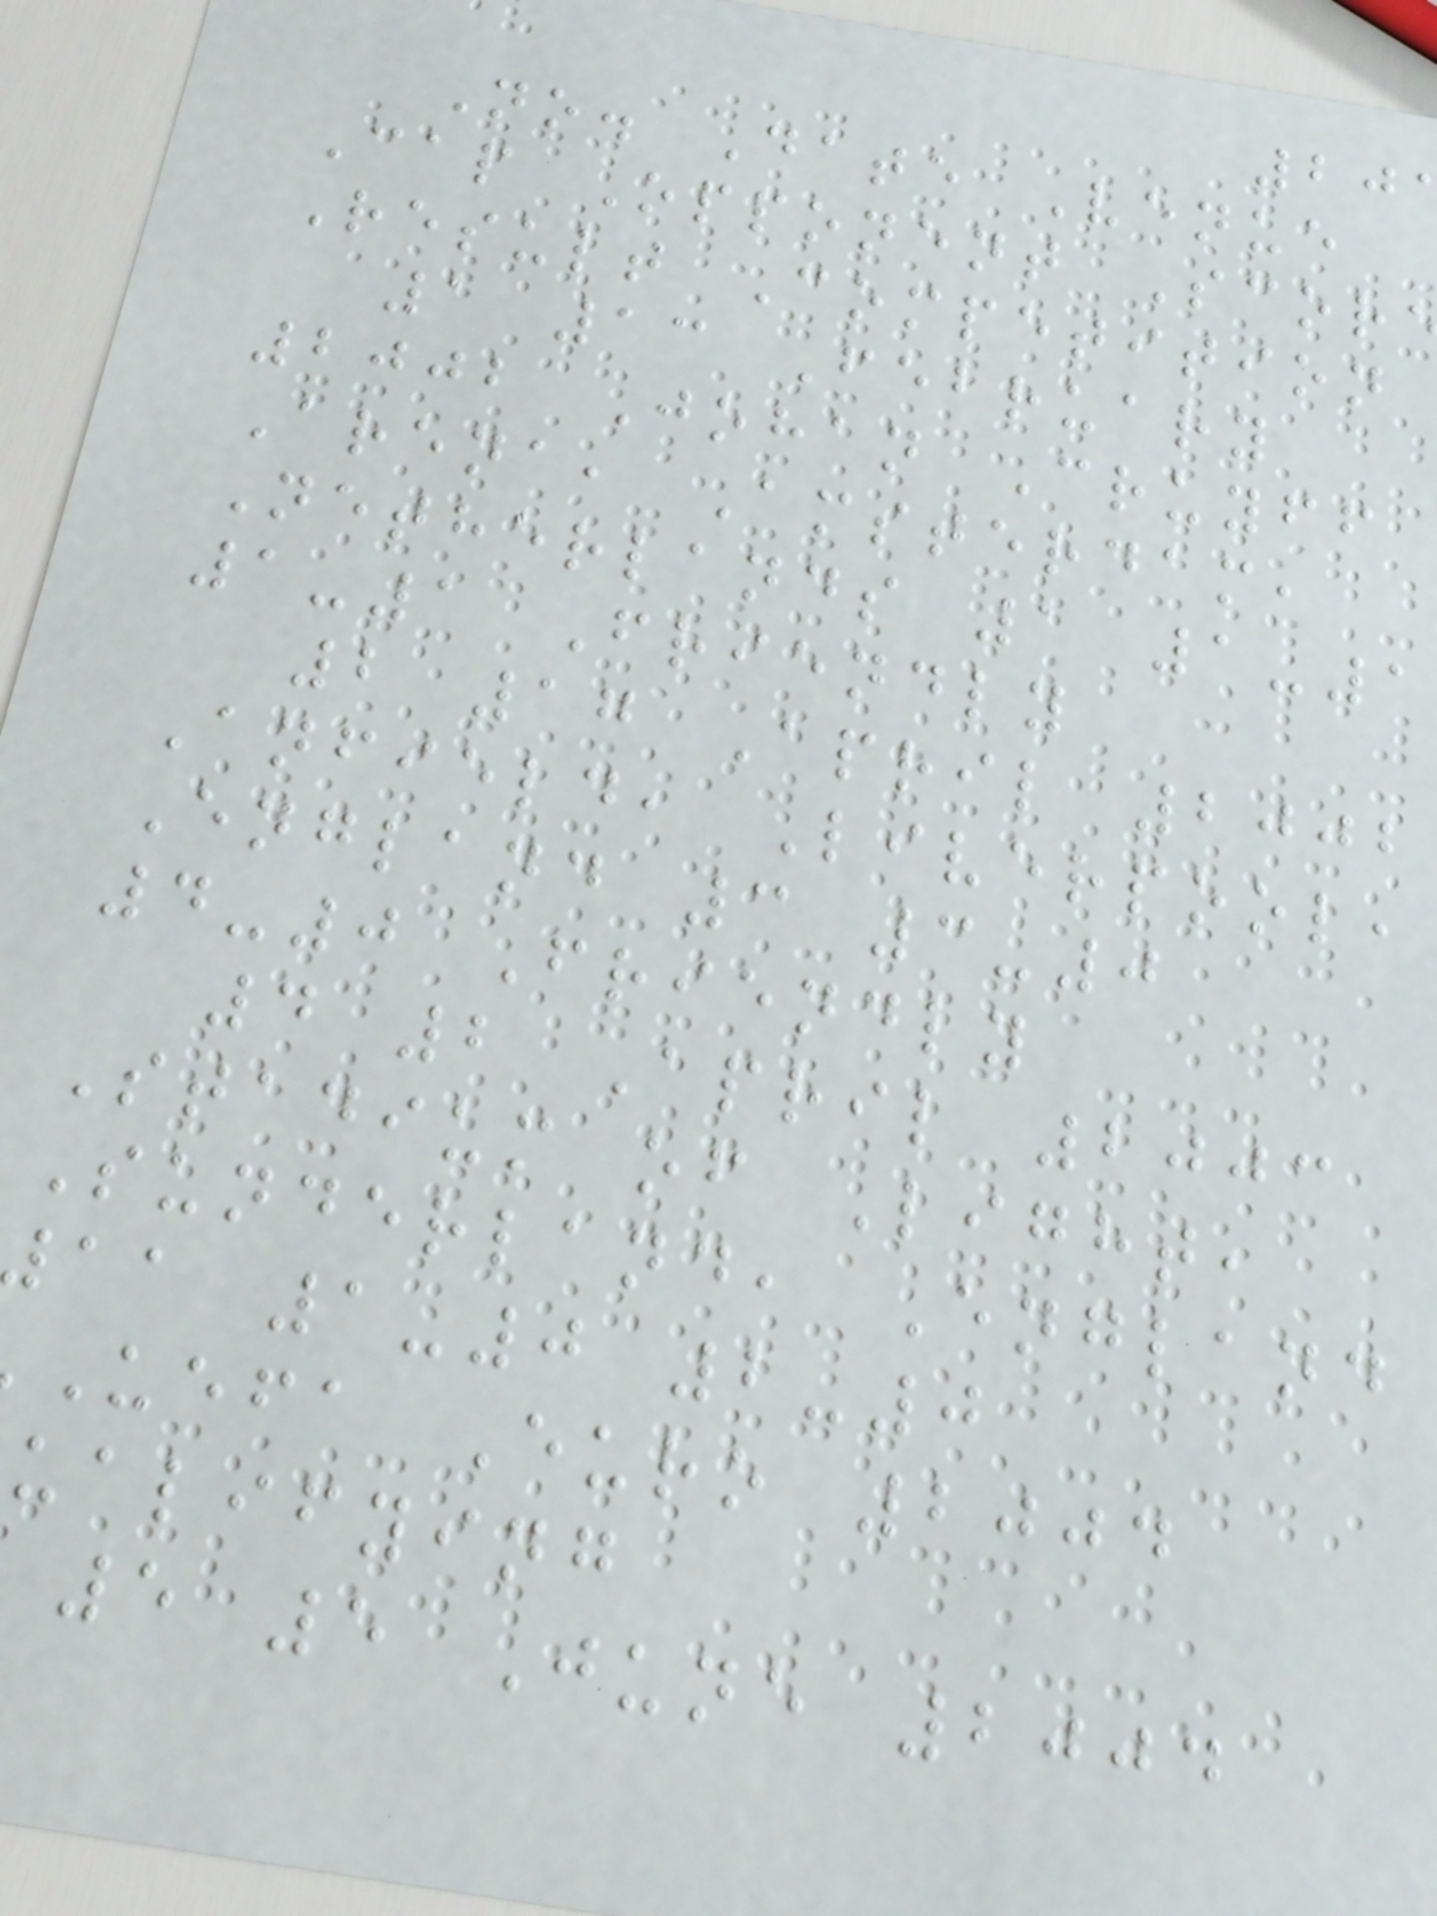No. Date Venue
Cap Opponent Scor
Result Competition
1 13 February
2002 Johan Cruyff
Arena, Amsterdam,
Netherlands 1 1-1
1-1 Friendly
2 17 April 2002
Anfield, Liverpool,
England 3 3-0
4-0 Friendly
4 2 April 2003
Stadium of Light,
Sunderland, England
aa 1-0 2-0
uefa Euro 2004
ualifying
5 5 June 2004
